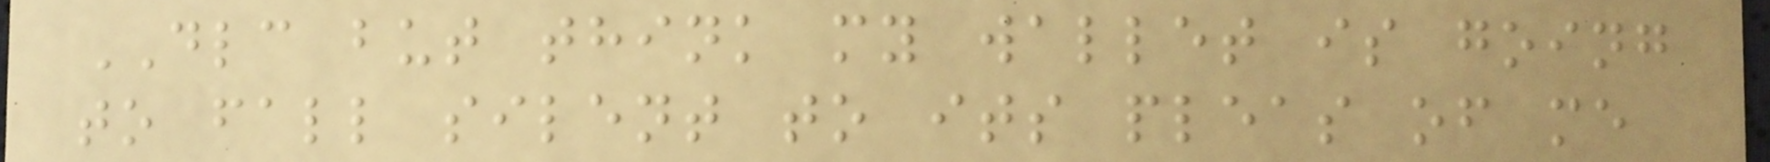DLC but think my wallet is going
to fall silent to its pleas of me
